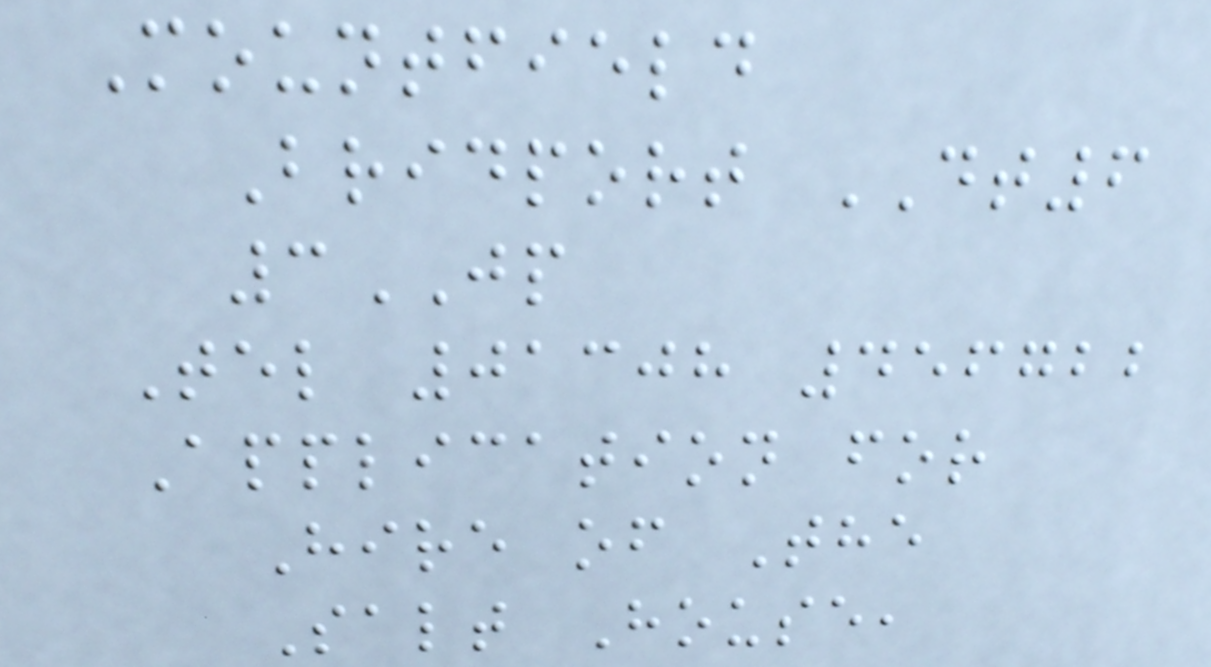Mountfield
Bridport DT6
3JP
Tel 01308 456722
Application for
Hire of The
Salt House,
